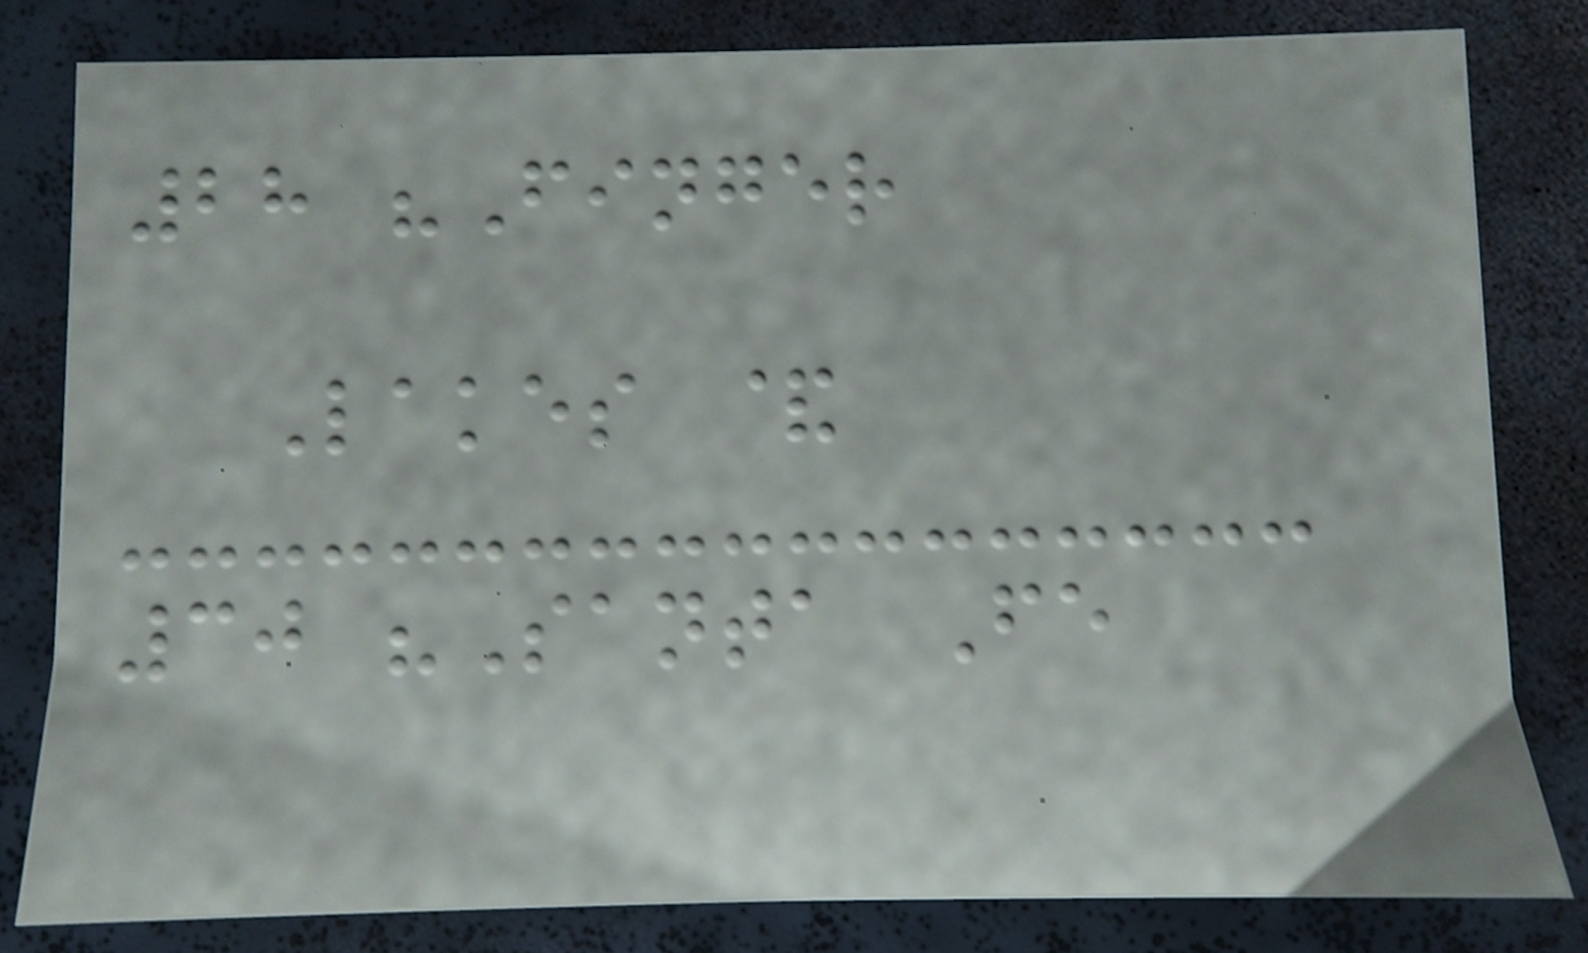28 "Finger
Lakes &
30 "Santa Fe
